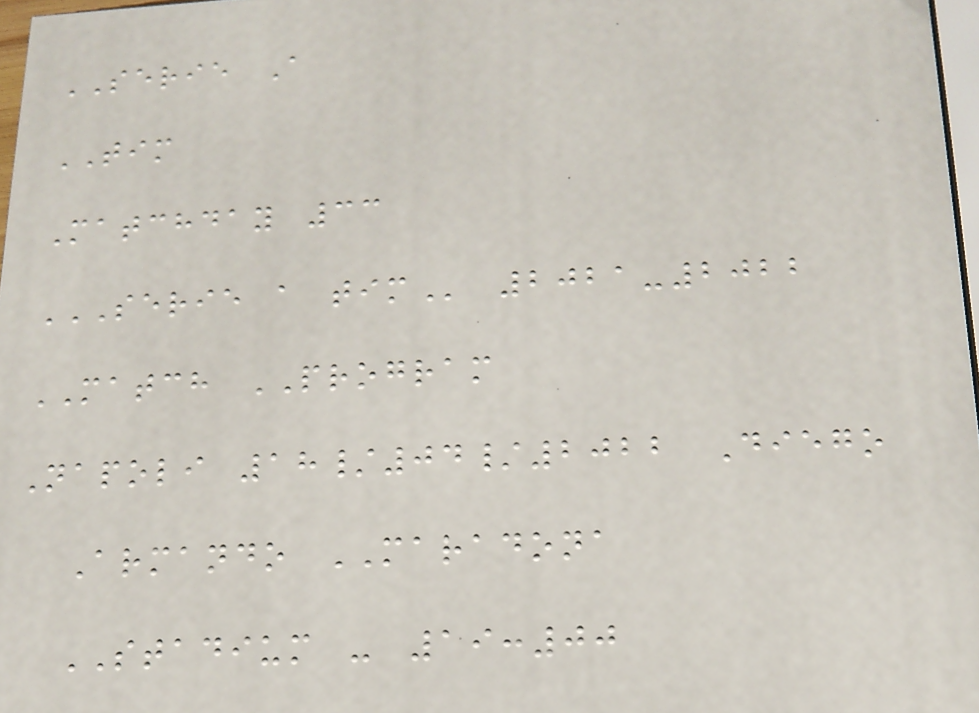SERIE A
TIM
Matchday 33
SERIE A TIM 2021-2022
MATCH PROGRAM
Napoli 18/04/2022 Diego
Armando MARADONA
STADIUM - 19:00
